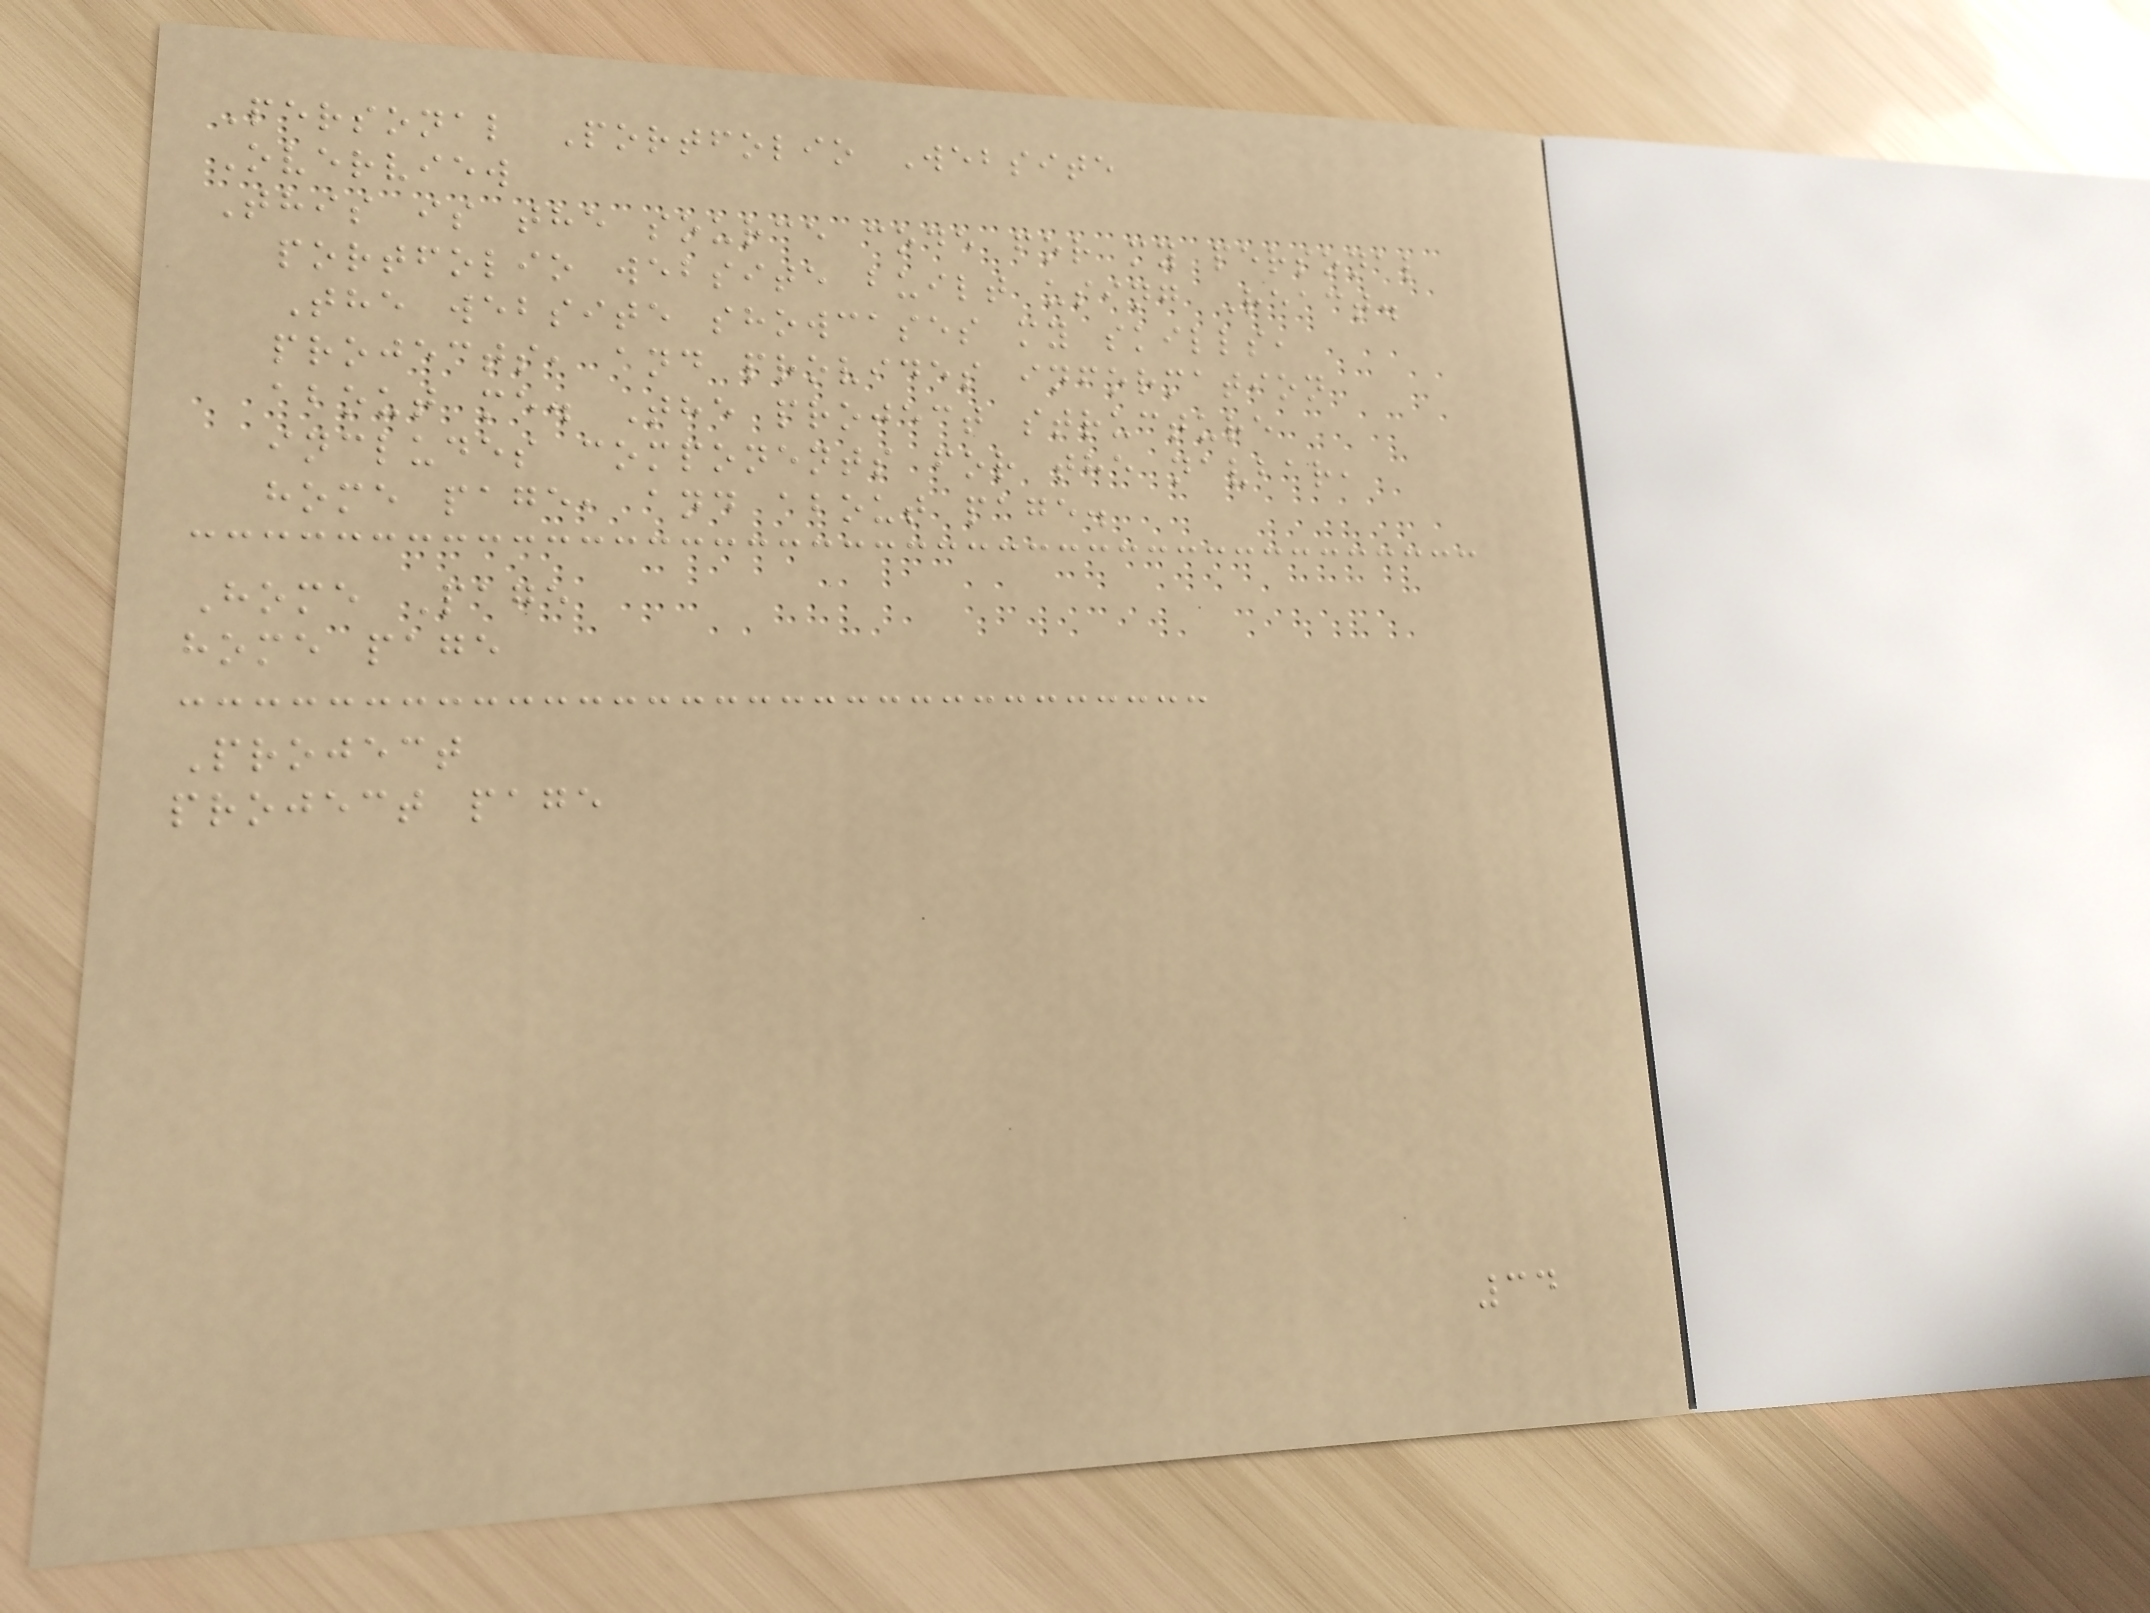Personal Portfolio Website
Overview
This is the source code for my personal
portfolio website built using React.
The website showcases my skills,
projects, and provides information
about me. The project structure
includes components for the navbar,
home page, and about page.
Home Page
home page
Project
project page
34
